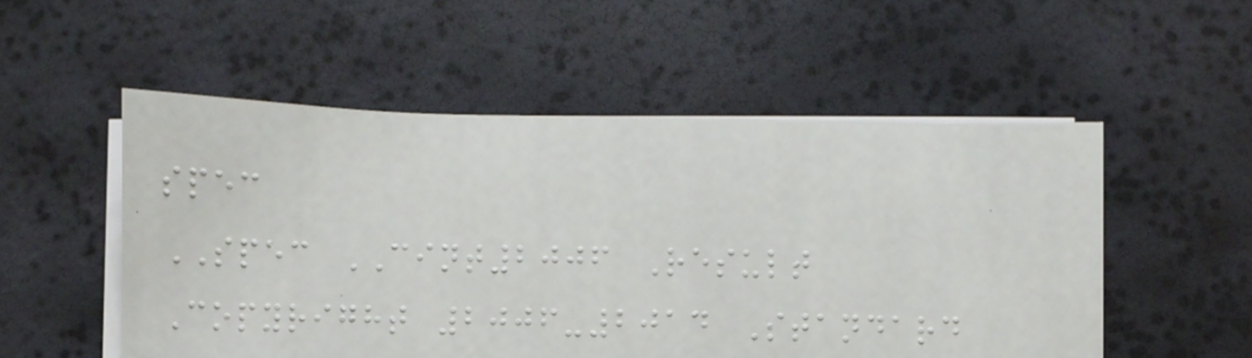spec
SPEC CINT2006 Result
Copyright 2006-2014 Standard
